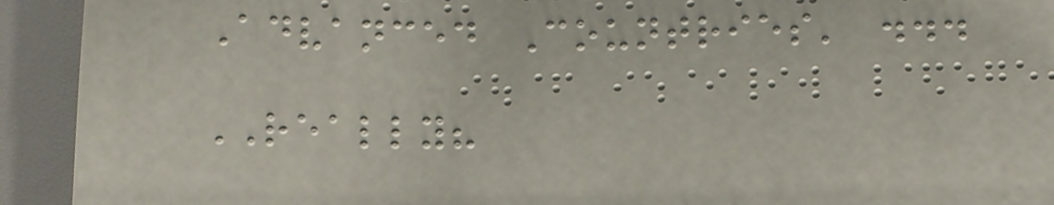Advanced Countries' ...
REALLY?
